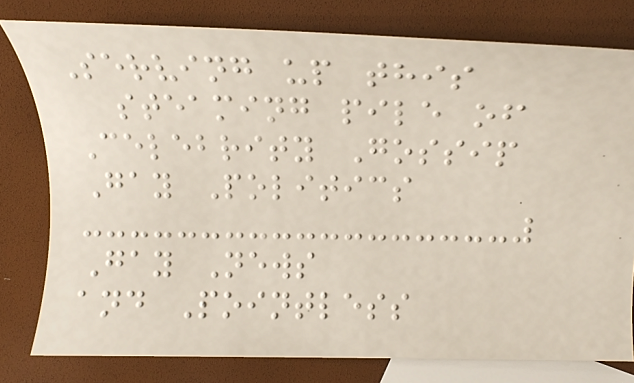Serving up this
steaming pile of
Celebrity Gossip
Gay Politics
Gay News
and Pointless
